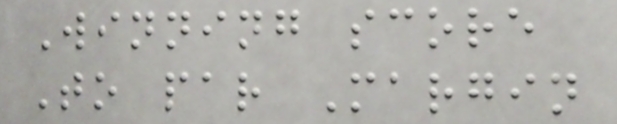Winning score
To par Margin
